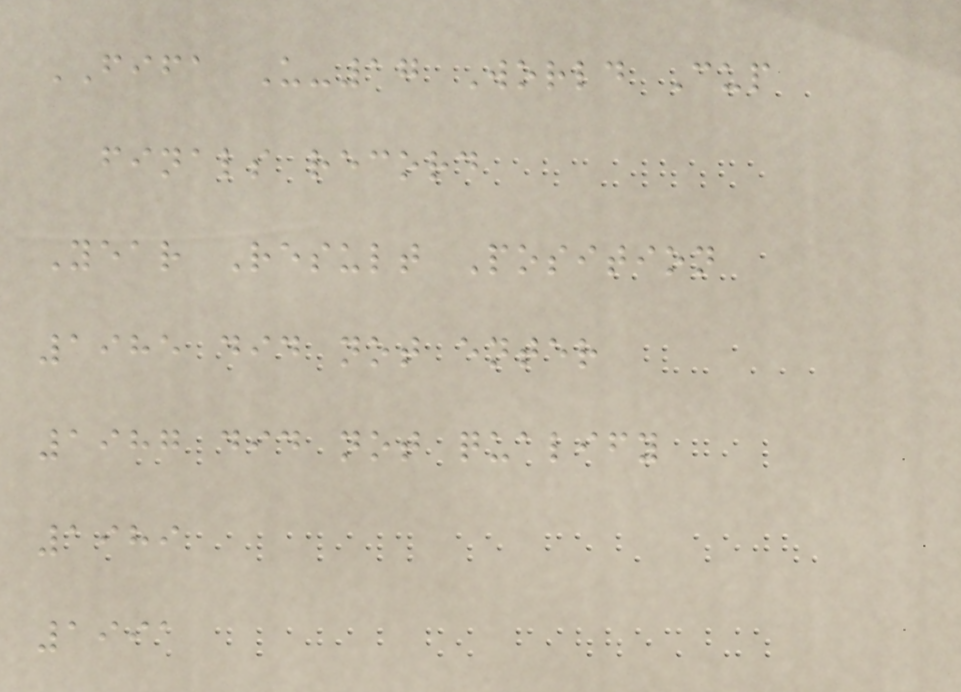FIFA U-17 World Cup
finals record
Year Result Position
1985 did not enter
1987 did not qualify
1989
1991
